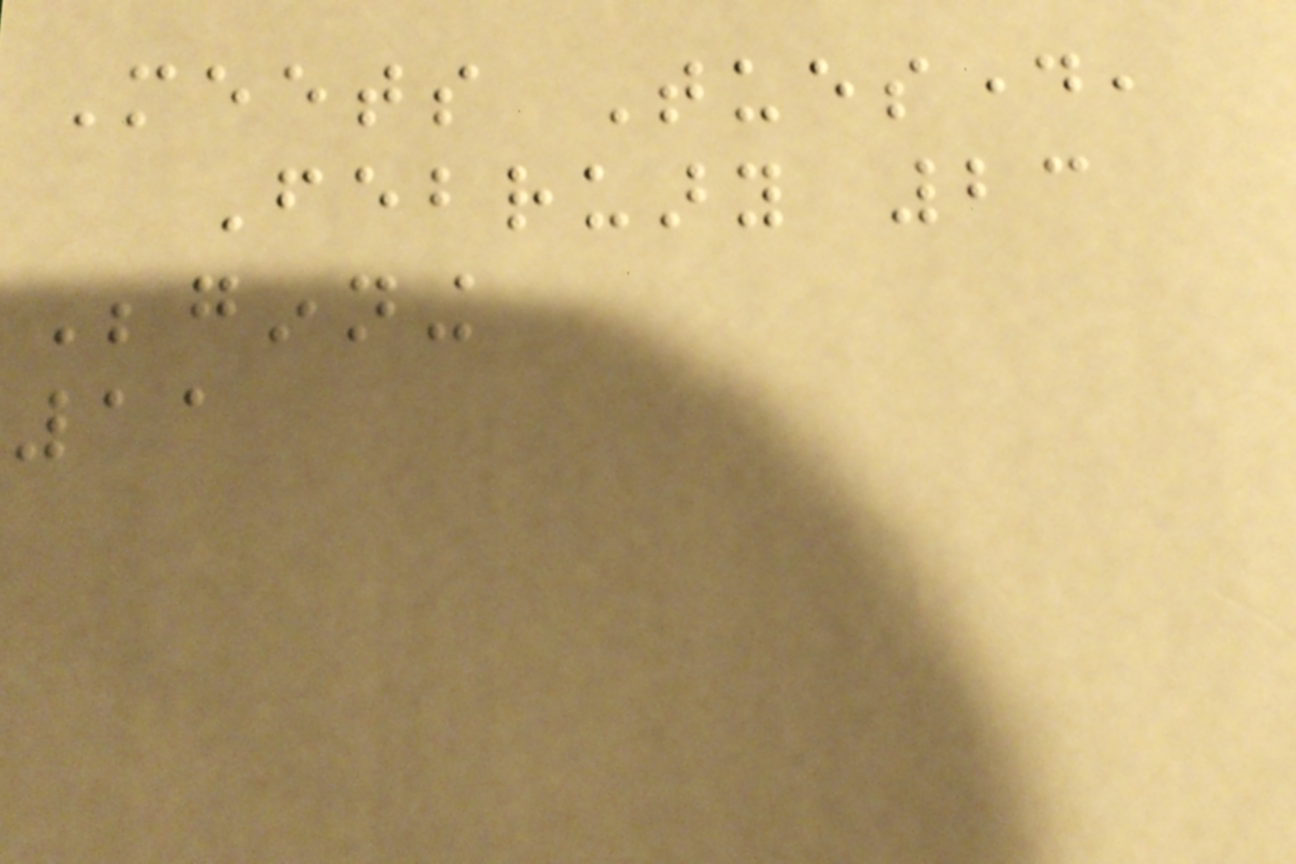Meets Tuesday,
February 23
Beginning
11
